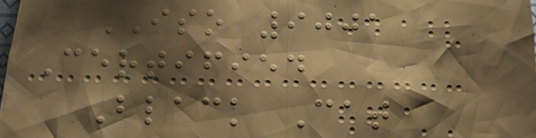ISO 9001
Certified
Black Cat
